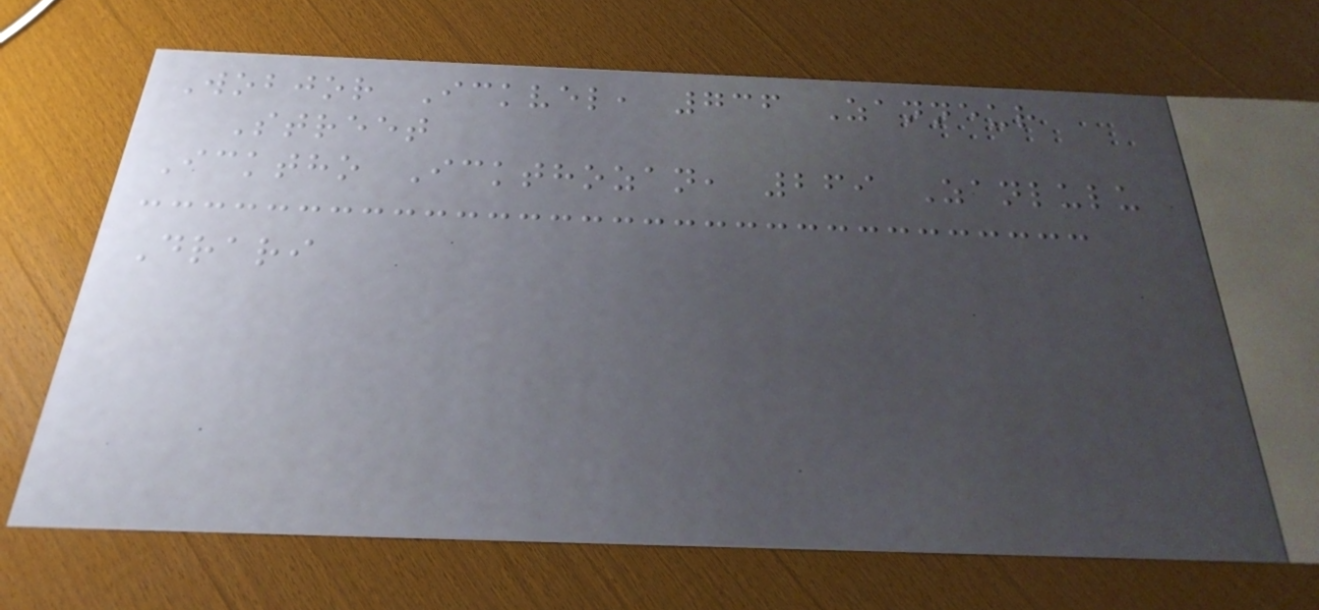Wobjor Ickvel, 736 Zanneur
Street
Icktho Ickthozan, 269 Zanlulu
Drari
